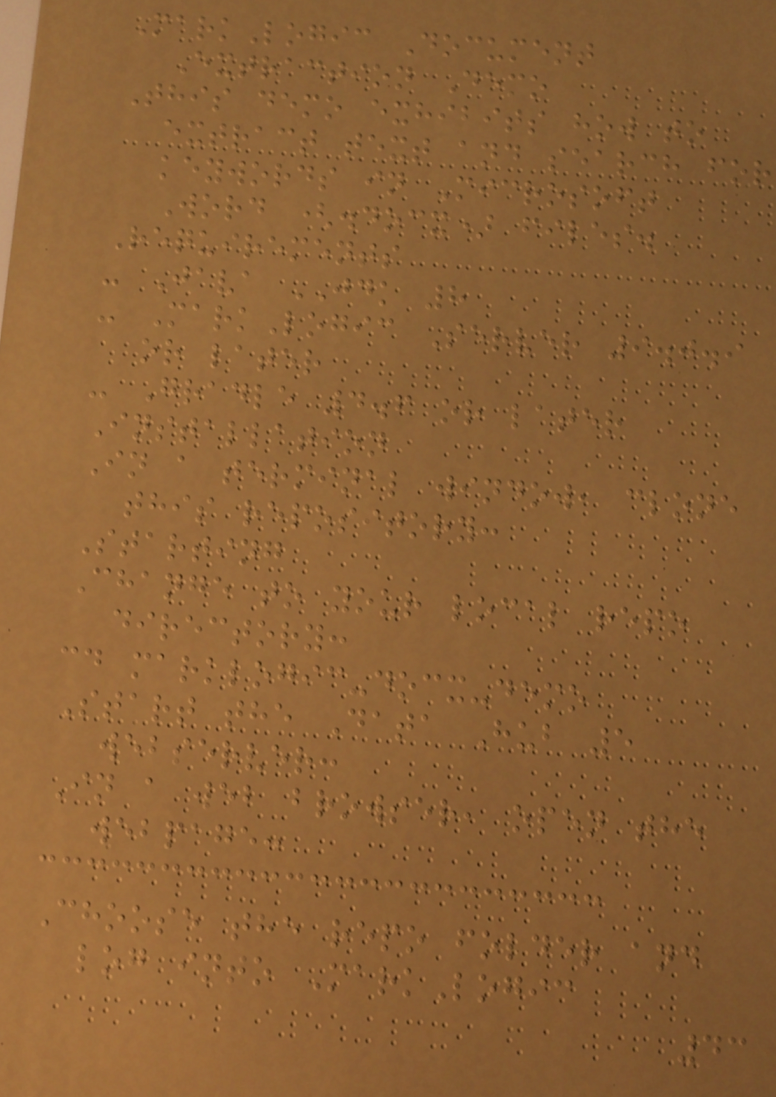MarkLogic Document
Extraction Demo
This demo exhibits how to
extract text and search for
keywords in Microsoft
Word (.docx) files.
Requirements
- Java JDK 8
- MarkLogic Server 9.0.9
or later
- Gradle 4.6 or later
Installation
In a terminal window, clone
this repository:
Starting
Change to your local repo
directory:
cd marklogic-docx-demo
Start the Data Hub 5
webserver:
In a web browser, open the
webpage:
Choose the repo folder and
log into MarkLogic
43
